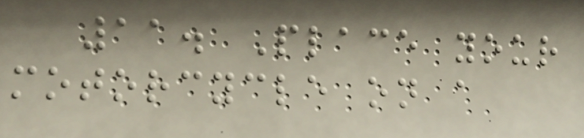11. Place your
motorcycle on a
